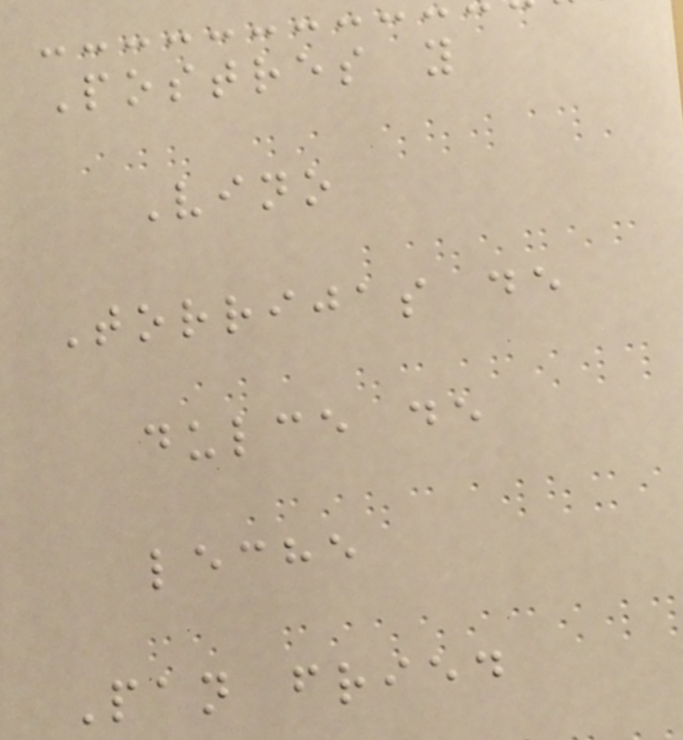Postres y
Vino
Torrijas de
dulce de
leche
Pan fried
